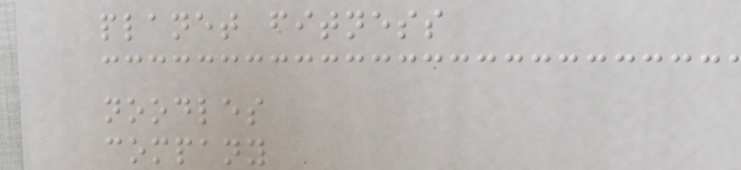planet fitness
noodles
company
